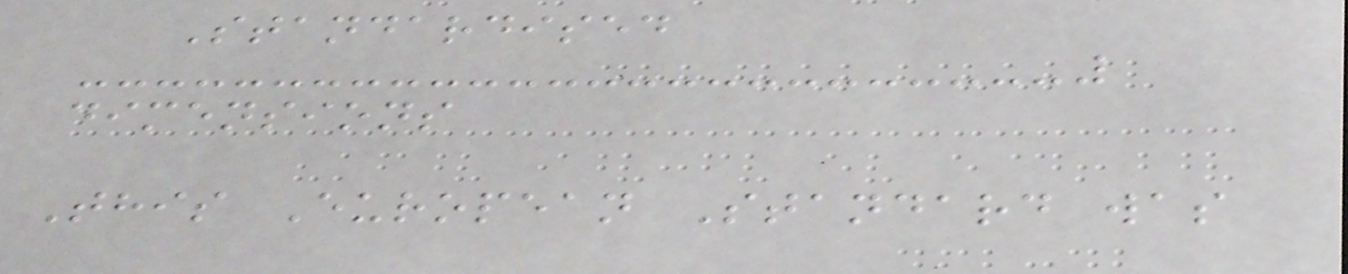Standardised
dimensions
This European Standard was
